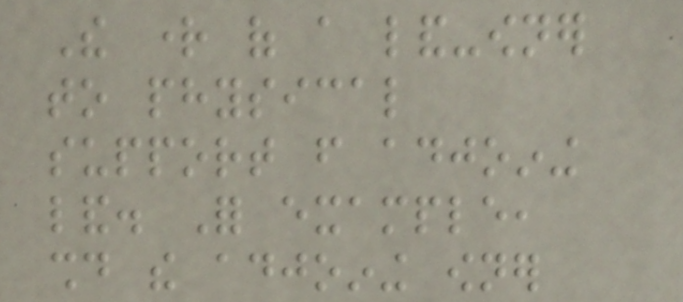The right of a land-owner
to physical
support from adjoining
land. For example,
should the adjoining owner
